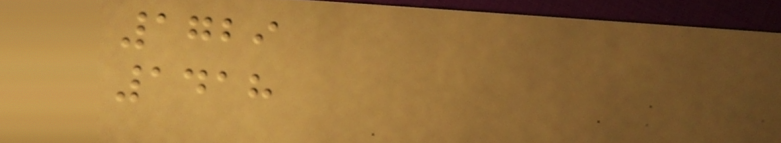1729
1418
